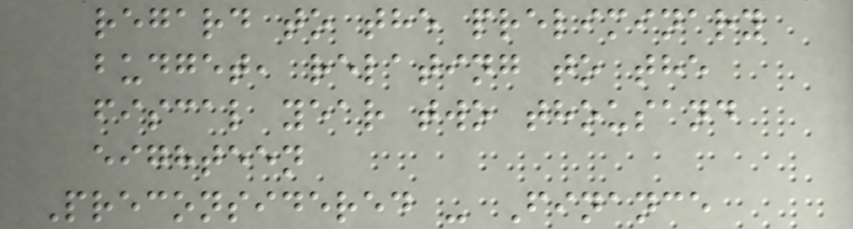regard to the preliminary
budget, relating to the
fiscal year two thousand
eighteen
Preconsidered - Finance
